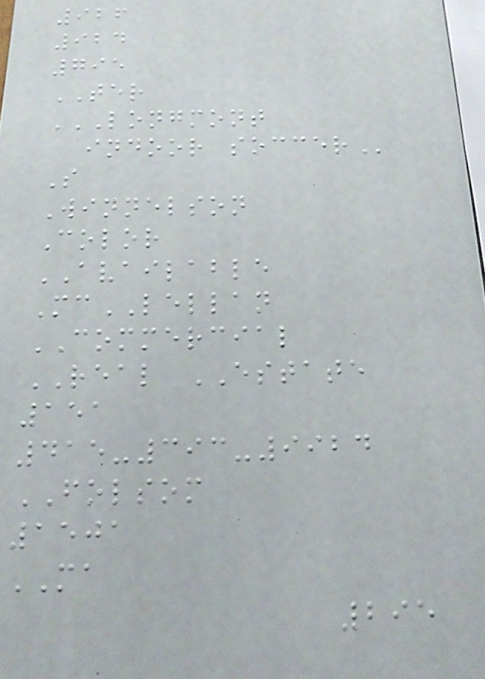926
924
795
TER
LONGMONT
INDOOR SOCCER
S
Winnelson
Color
AVAILABLE
McLELLAN
COMMERCIAL
REAL ESTATE
151
415-393-9924
FOLSOM
1501
MA
295
